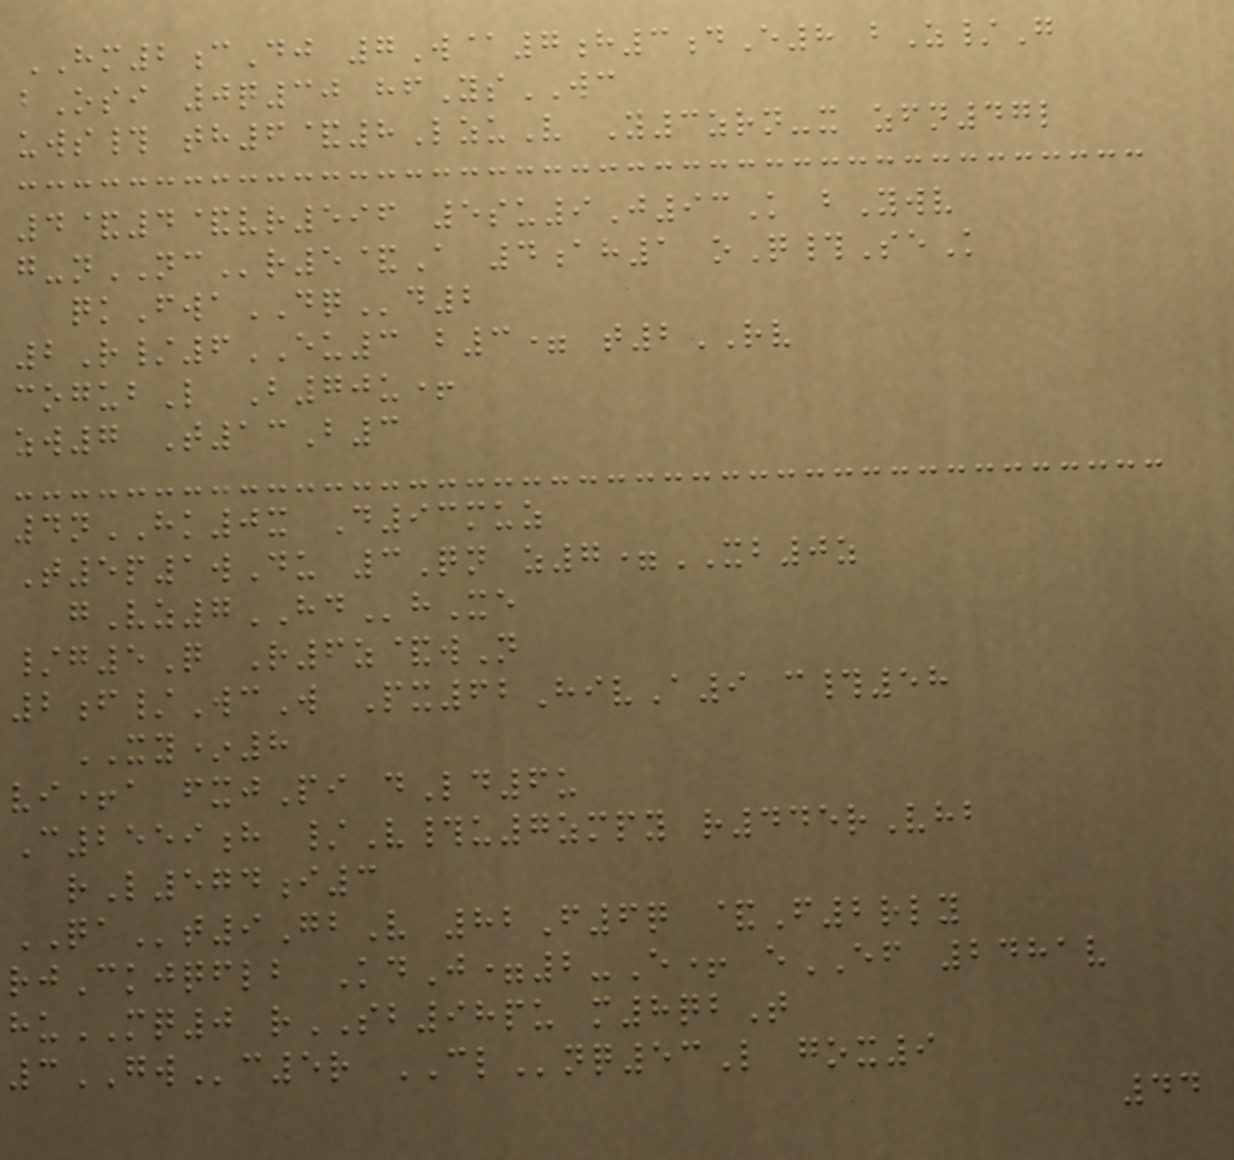HM2cDj 7W@7h3dE8 bZ/G
bOsi 0q30 hfYsWC
uws# th6&8LzuV Y3zrn-x zfn47l
4&4&vr596 5su9J93K bYwv
g-nNCr5&A 4ah1 oQ#SeK
qkFwaDQd2
2R/6EU3 b3= t2RV
cogubL B70u+
zw7 T13B3
4nHK0x D93muz
T5p1wDu 3Qn z7=XB0z
gVz7HDhXe
/g5Q R6z&wN
2f/WcW Px62HivA9 c#58
XY*8
vi+a fxjPi dLd6u
C2559h /V#u7zmpy r445rVhb
rL574i3
QAt9GbV 82F6q &F2rly
rjCkjqflb KdJ=2-E+ eEF 2481v
huMQ0 rSB98pu m8qbT
3GWc5r CLnq53L gox9
44
